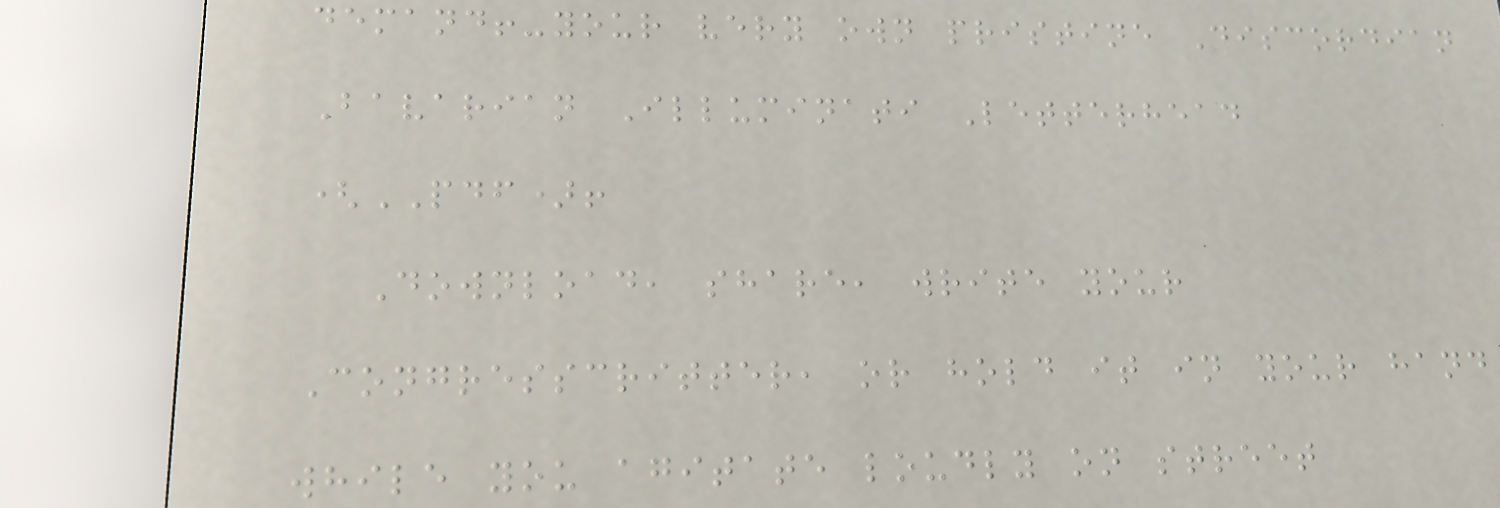demand!-your very own pristine Discordian
Bavarian Illuminati Letterhead
(PDF)!
Download, share, write your
Congresscritter, or hold it in your hand
while you agitate loudly on street
